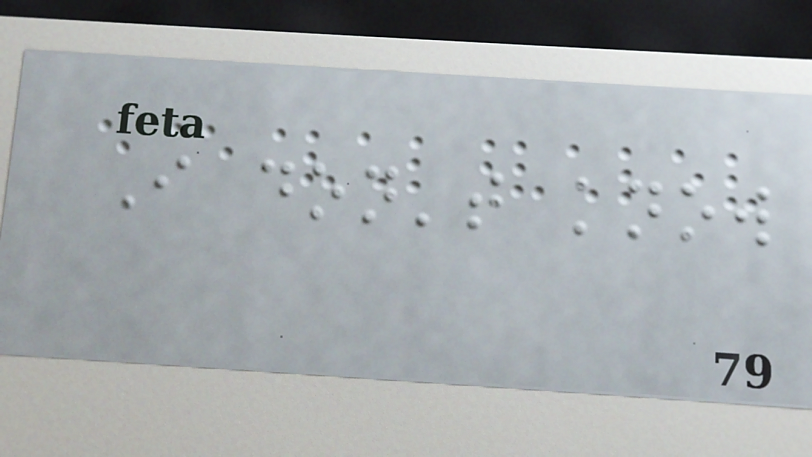I don't know
